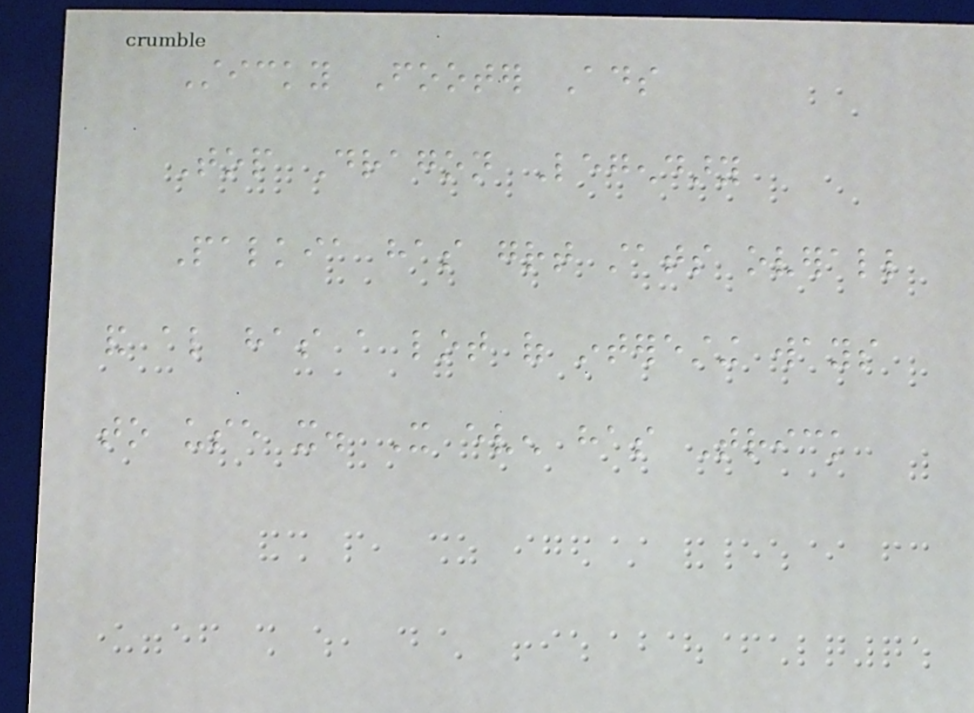Sticky Footer Ads
Top Dragon Legendary
Palkia has great stats overall
and also has a lot of interesting ways
to use it. It even has Trick
